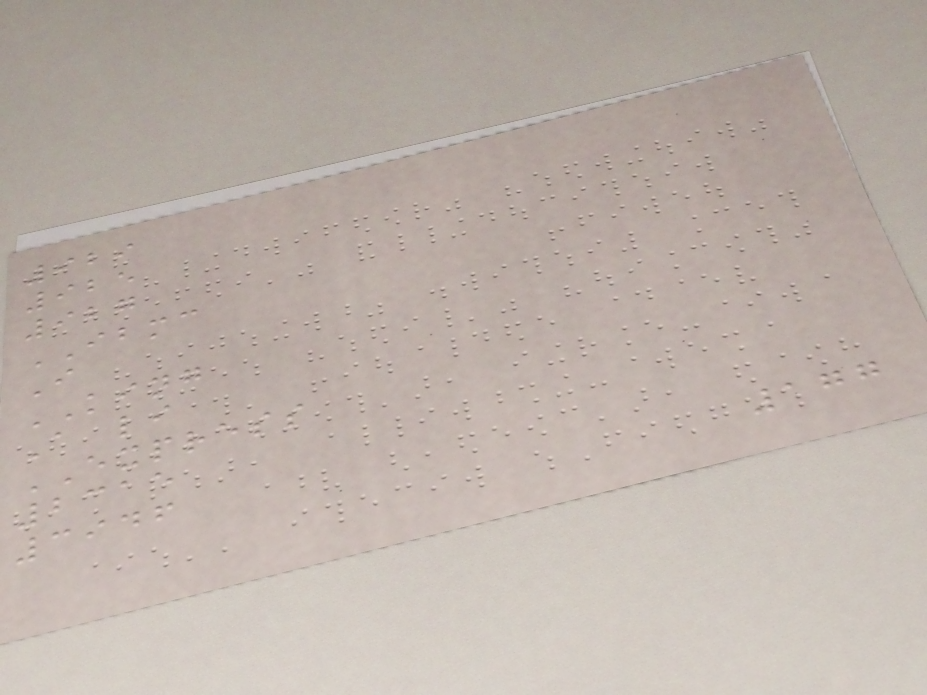929
925
927
IBMC
I
KING
A li
EXPRESS
2315
3946
177
